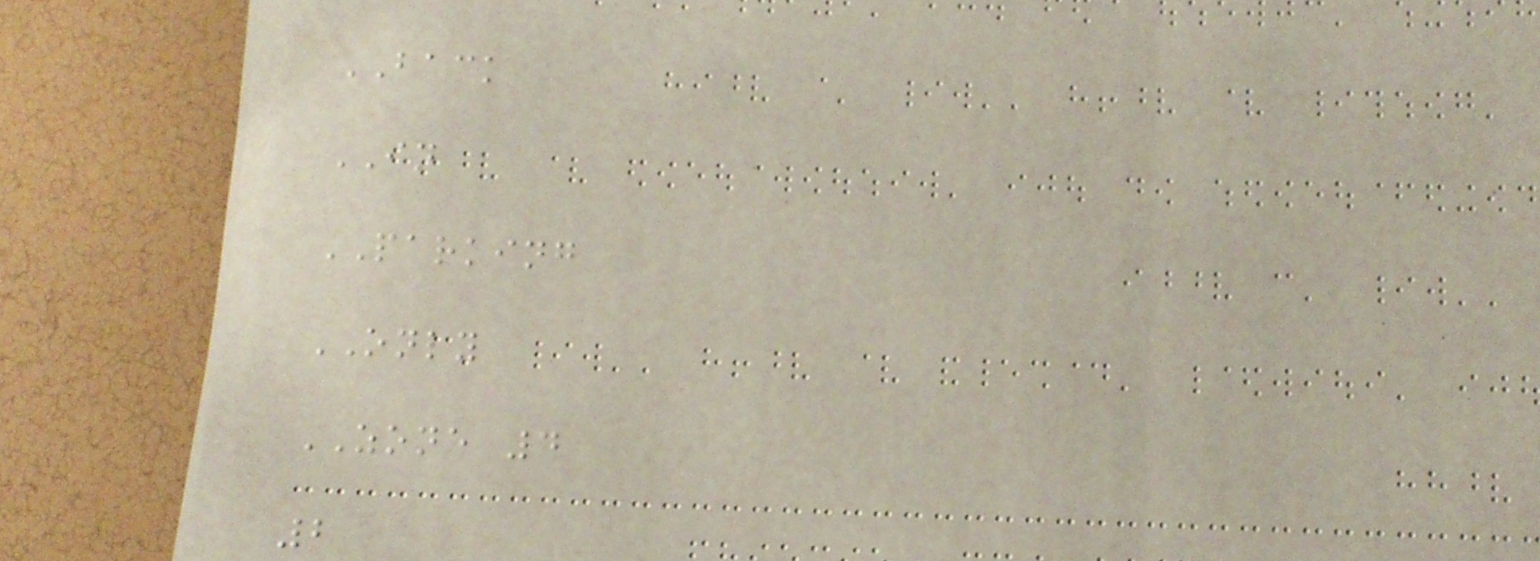BACK
IN
PARKING
ONLY
ZONE 4
2
